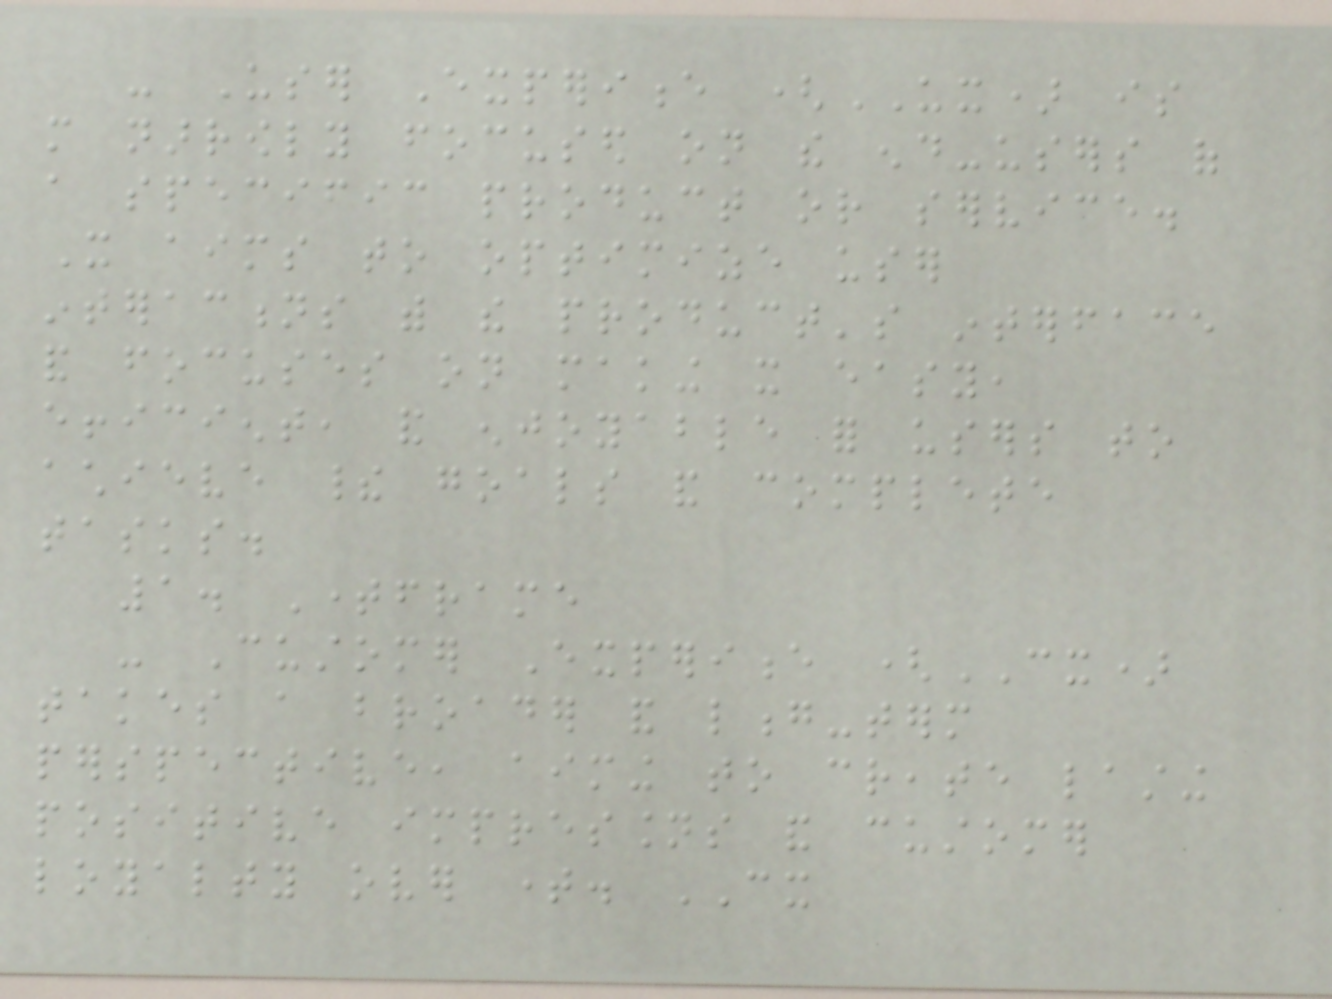- User Experience (UX) is
more narrowly focused on the end-users of
a specific product or service.
It aims to optimize user
interactions with the product's interface
and focuses on making it easy,
efficient, and enjoyable for users to
achieve their goals and complete
tasks.
1. Timeframe
- Customer Experience (CX)
takes a broader and long-term
perspective, aiming to create lasting
positive impressions and customer
loyalty over time. CX
